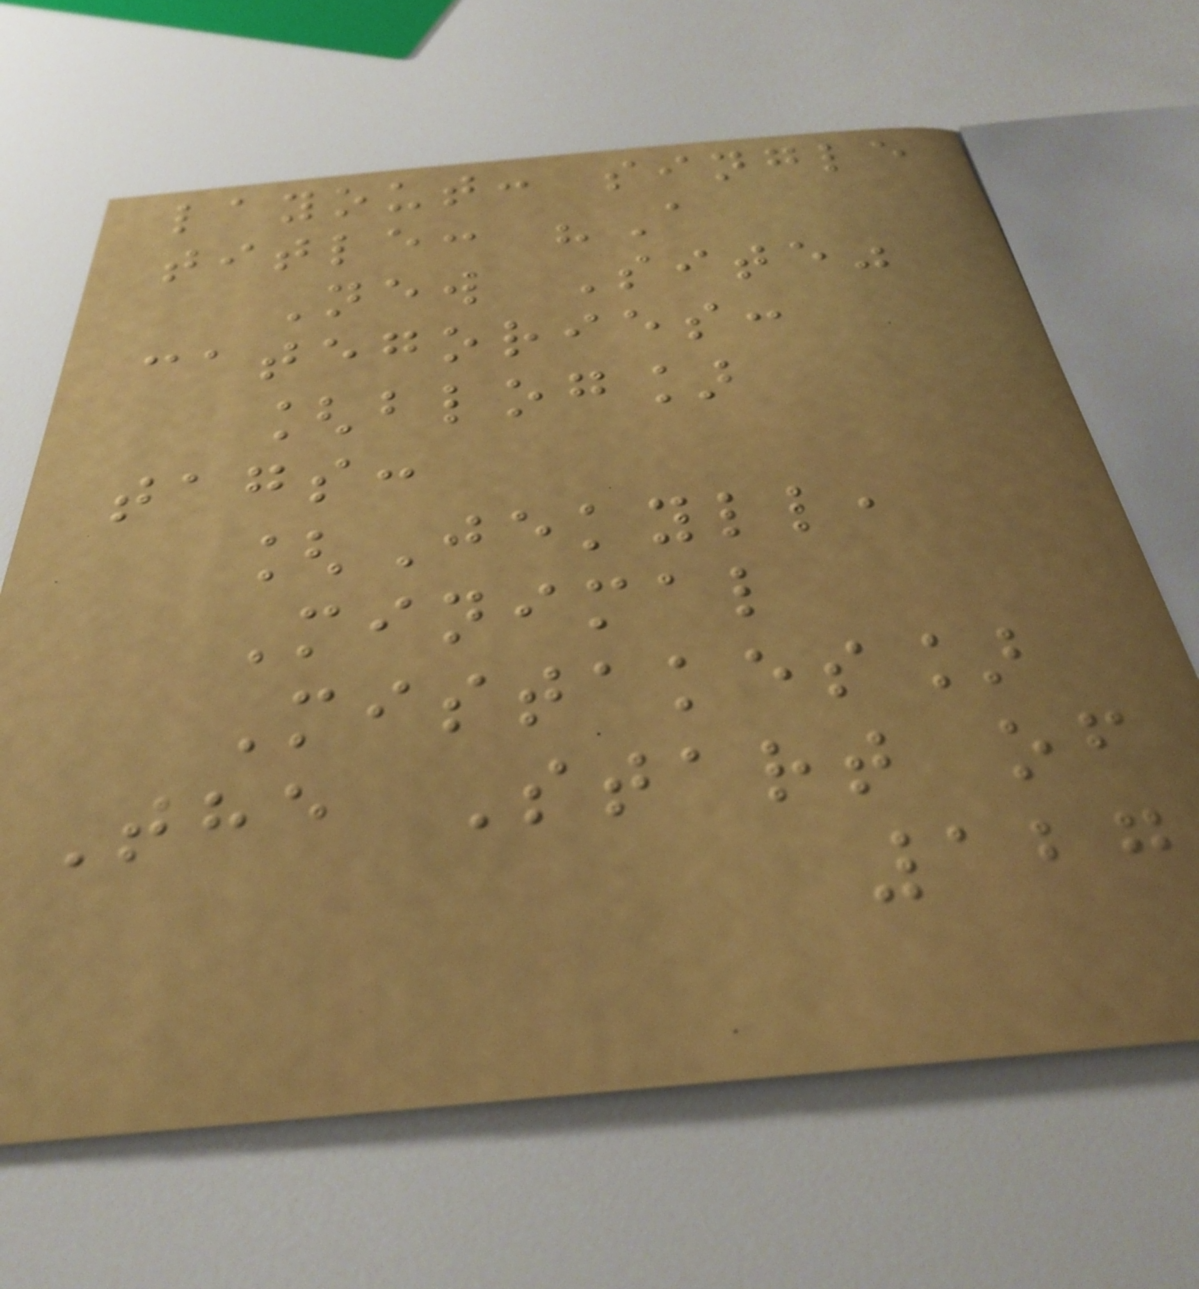layout: single
title: "A
New Site"
categories:
[blog]
tags:
[Jekyll,
Minimal
Mistakes]
The Start of
127
